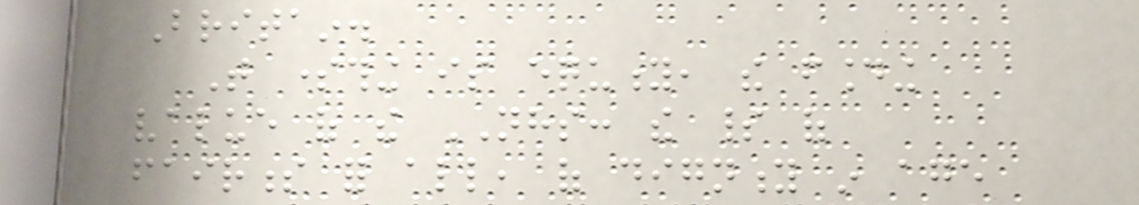Britain.
That something is equity, the founding
value of the NHS: the spirit of
fairness for all, of dignity in age
